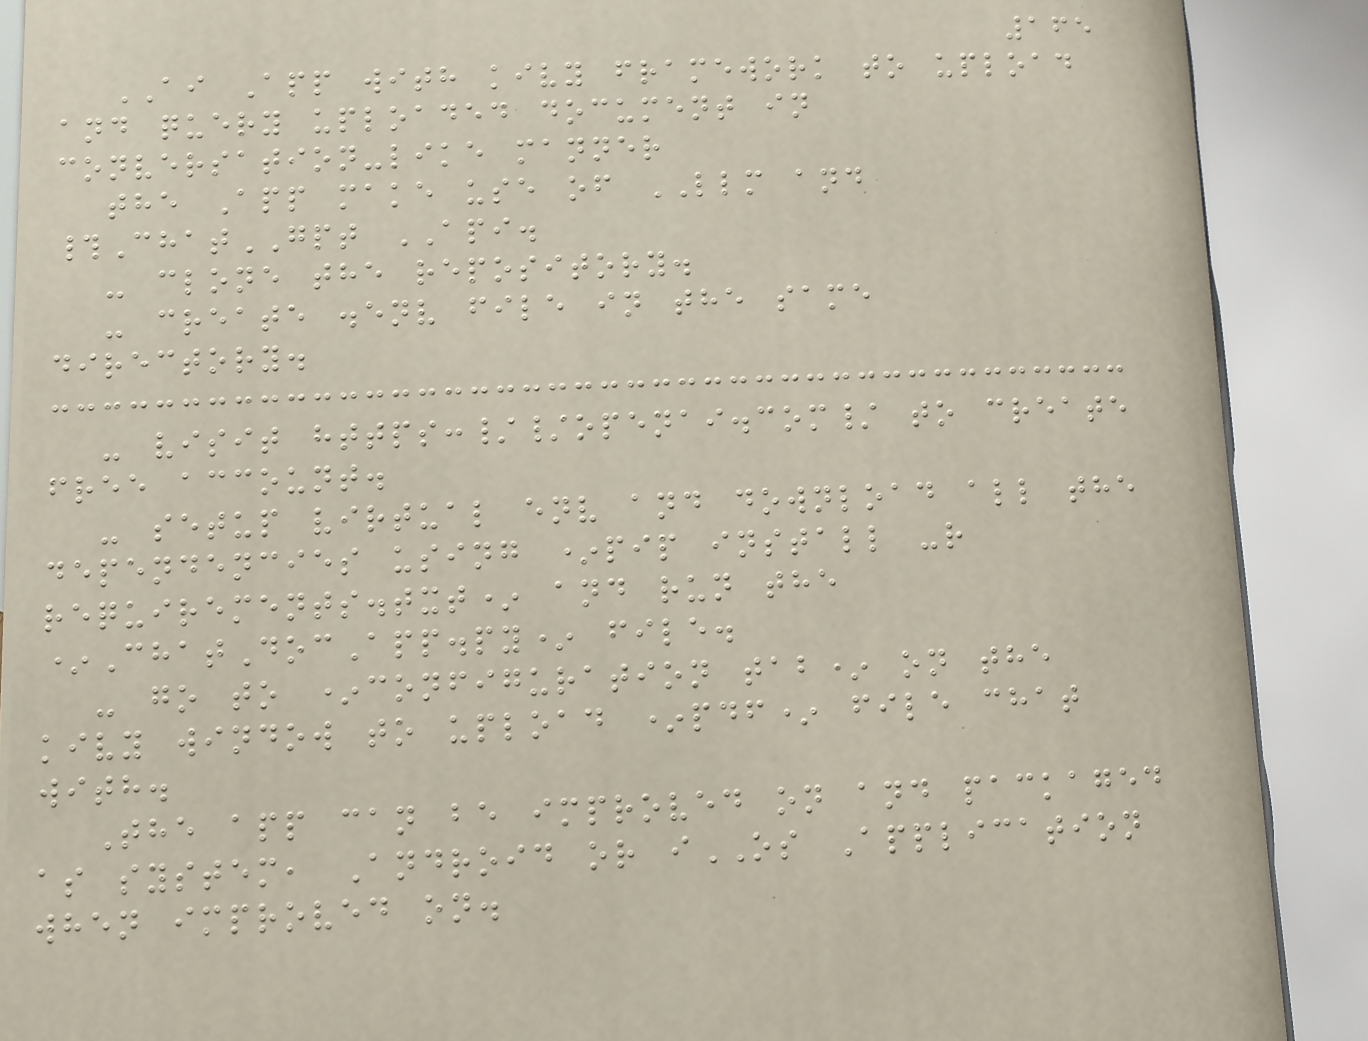165
AI App with kivy framework to upload
and query uploaded document in
conversation-like manner
the App make use of LLM and
#ChatGPT API.
- clone the repository.
- create .env file in the same
directory.
- visit https://openai.com/ to create
free account.
- setup virtual env and download all the
dependencies using *pip install -r
requirements.txt* and run the
*ChatDocApp.py* file.
- go to *configuration tab* on the
kivy window to upload *pdf* file chat
with.
The app can be improved on and packaged
as system, Android or iOS Application
when improved on.
